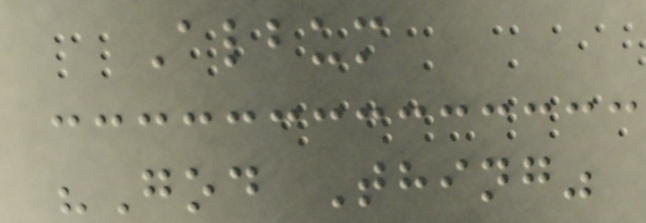Album
"God Thing"
